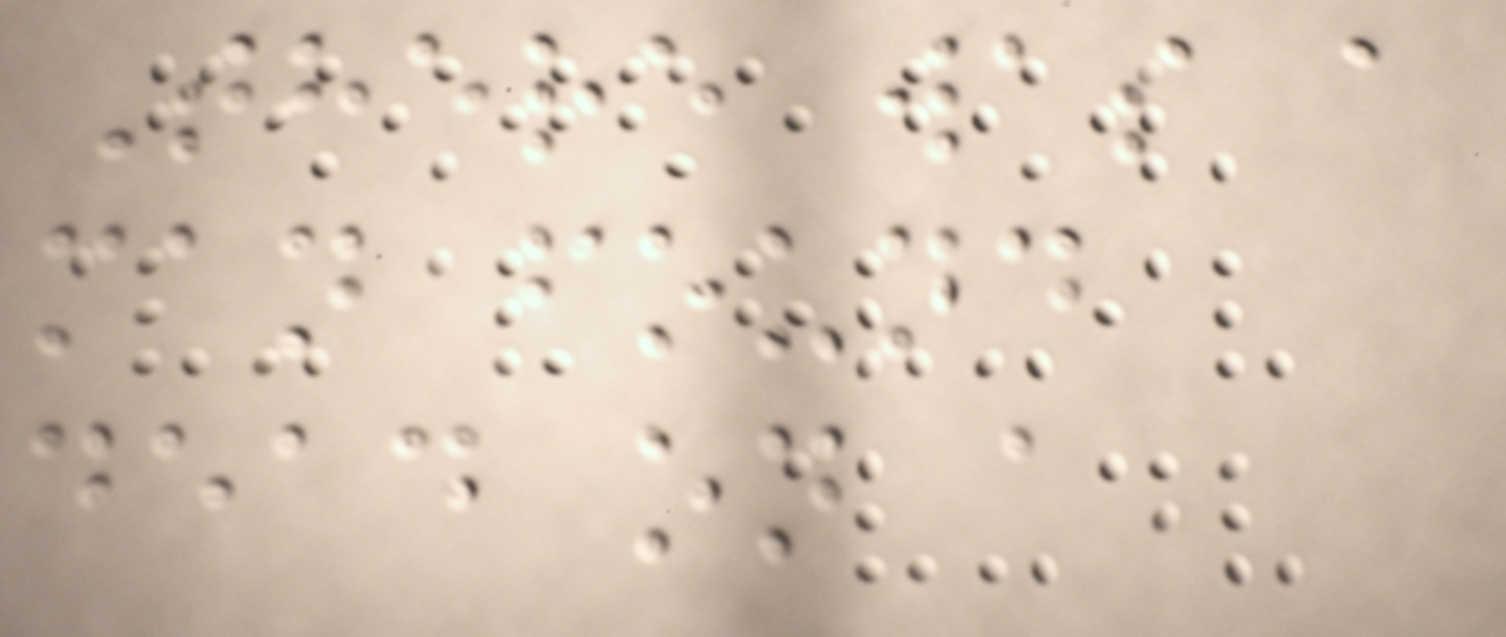There was a
man found
dead on a
